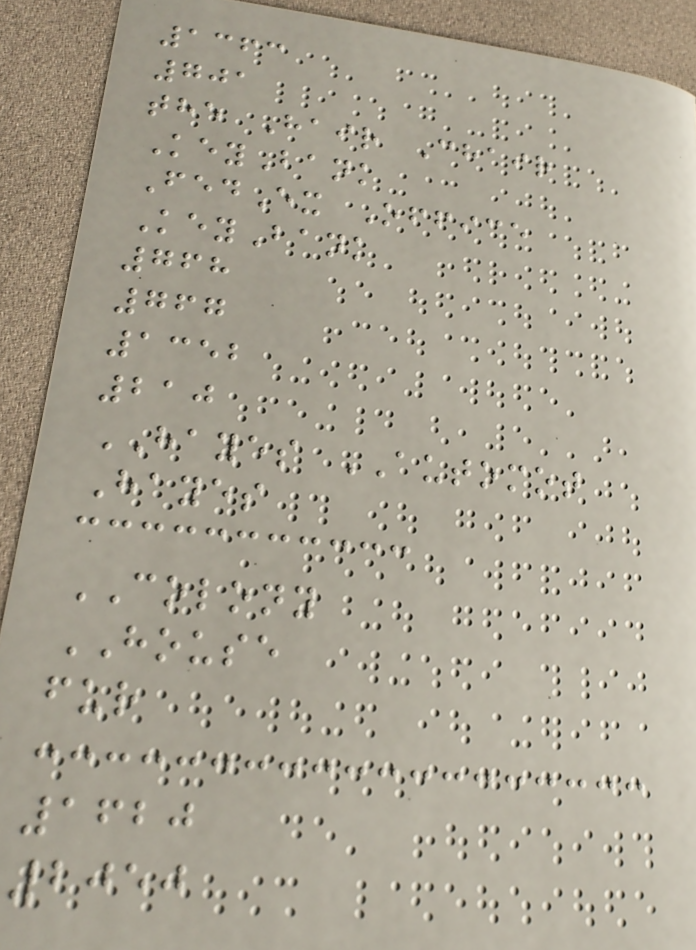1363
701
the Hair Chair
KeyBank
FedEx Office
KeyBank
768
767
1352
210
HAYES AUTOMOT
Hayes
COLONY
HOUSE
fur
1620
2050
